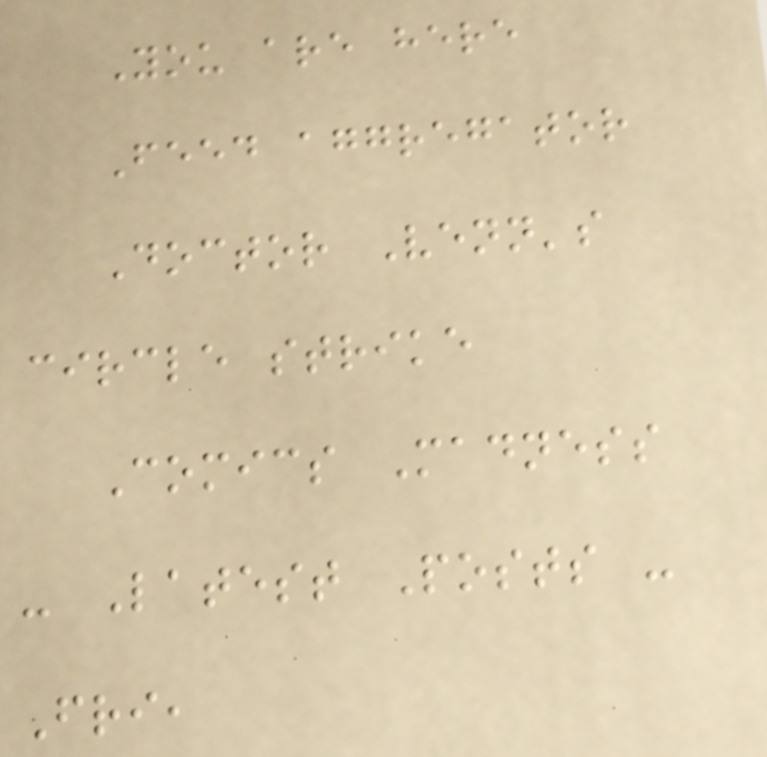You are here
Feed aggregator
Doctor Venn's
circle strike
Comics Madness
- Latest Posts -
Fri,
